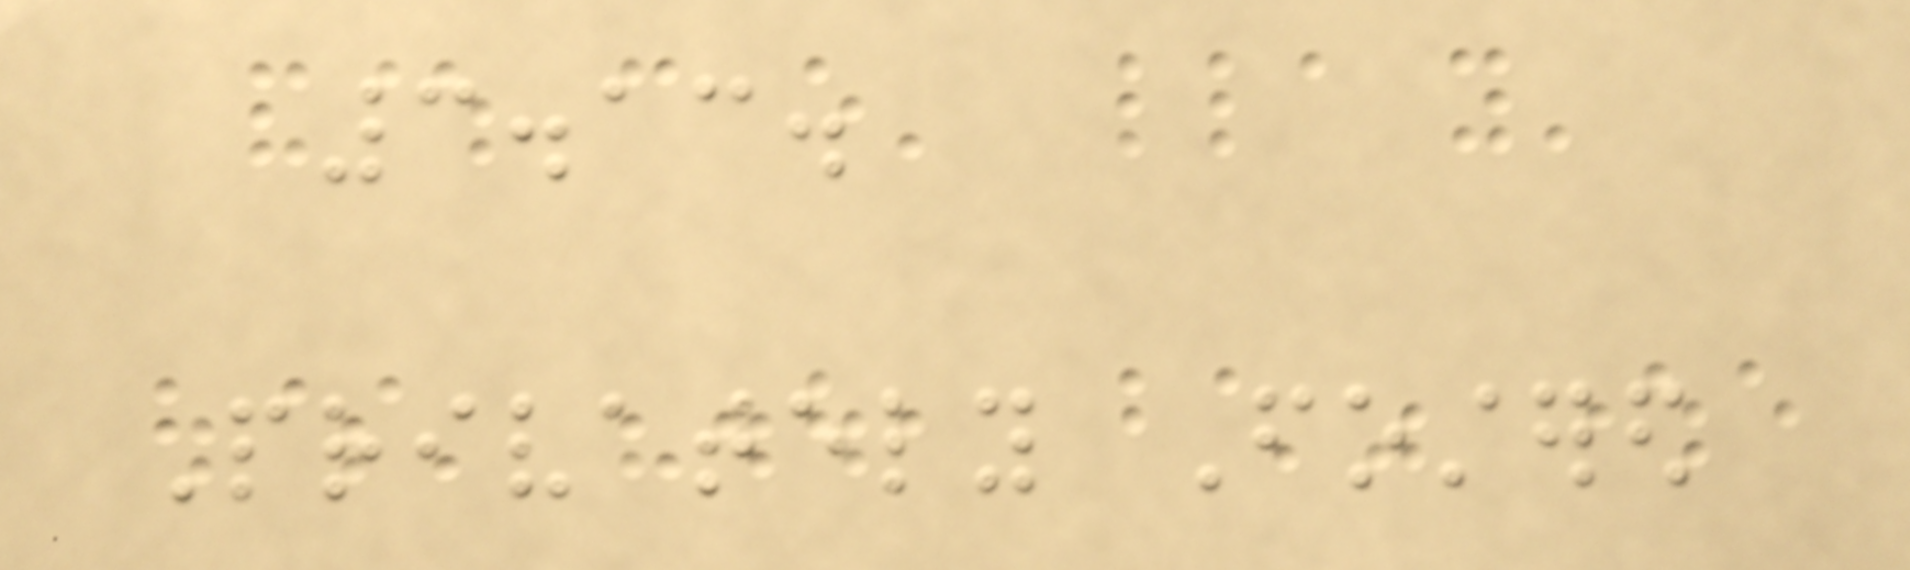3.13.
Privately Fostered
